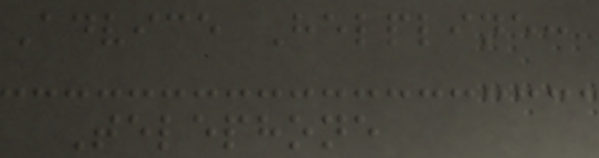Advice Helpline:
Telephone
